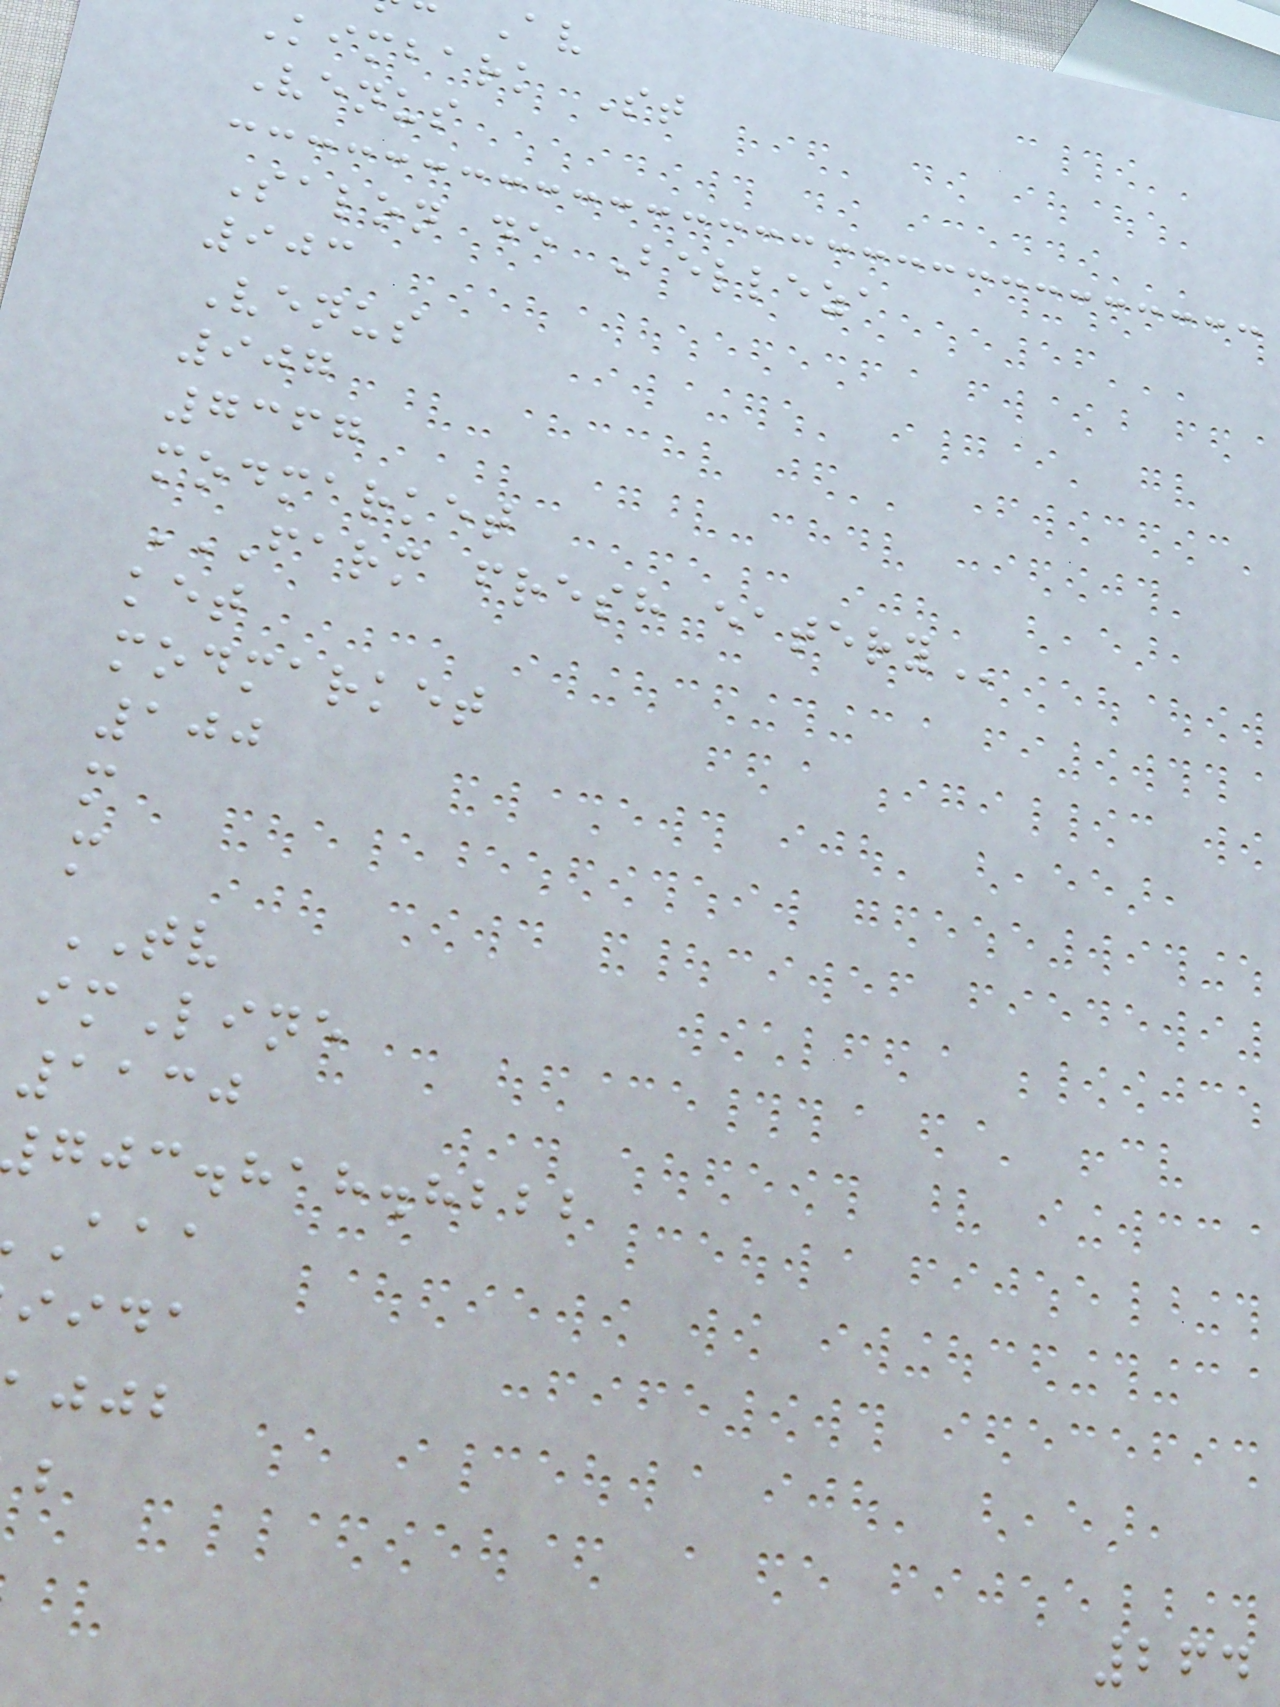Kimbark St
Venus
Salon de Belleza
903
Venus
907
7367
modmarket
FARM FRESH EATERY
ket
modmarket
100
m
m
TV
imLine
1130
gjc.hah.hbbb
iida
264
